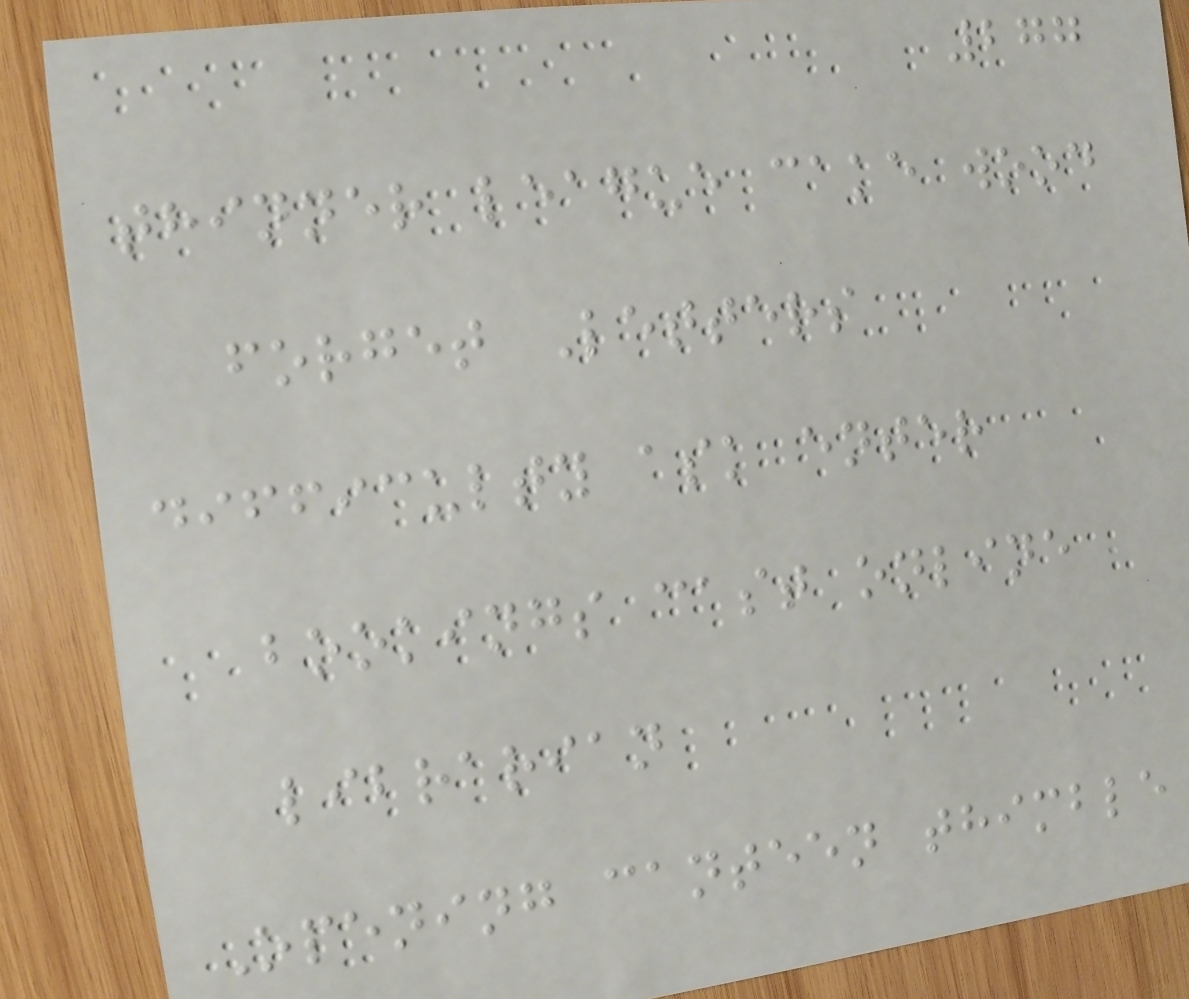277
thinner league cake wood
forget Letters
difficulty ask enter
bookings cast online
librarian
Opening canteen thimble
